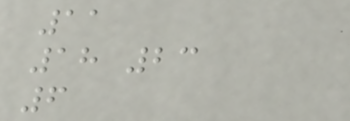11
18 23
6
